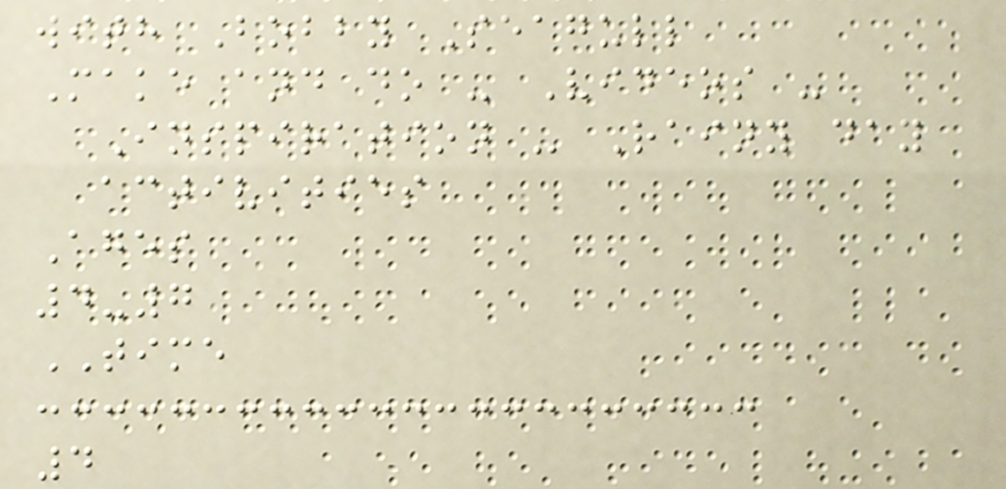with Bobby Seagull
Make and do - Videos -
Inspiration - Rainy day
activities
Ages
4-7
TIME
4
